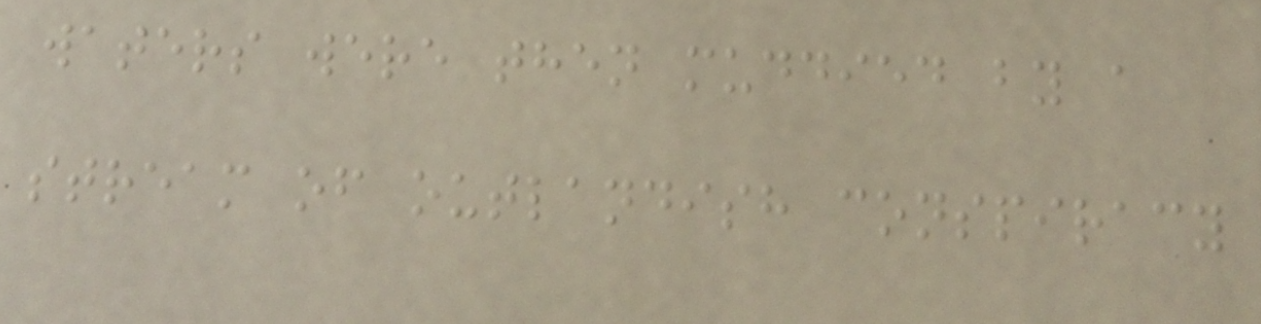waters were then muddied by a
stream of outlandish conspiracy
